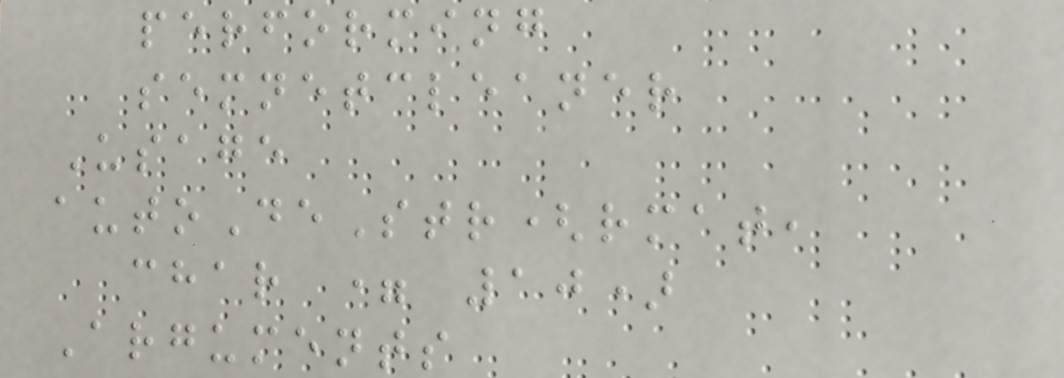performing
semnetcleaner
Usage
autoDeStr(rmat,
char = 10)
Arguments
